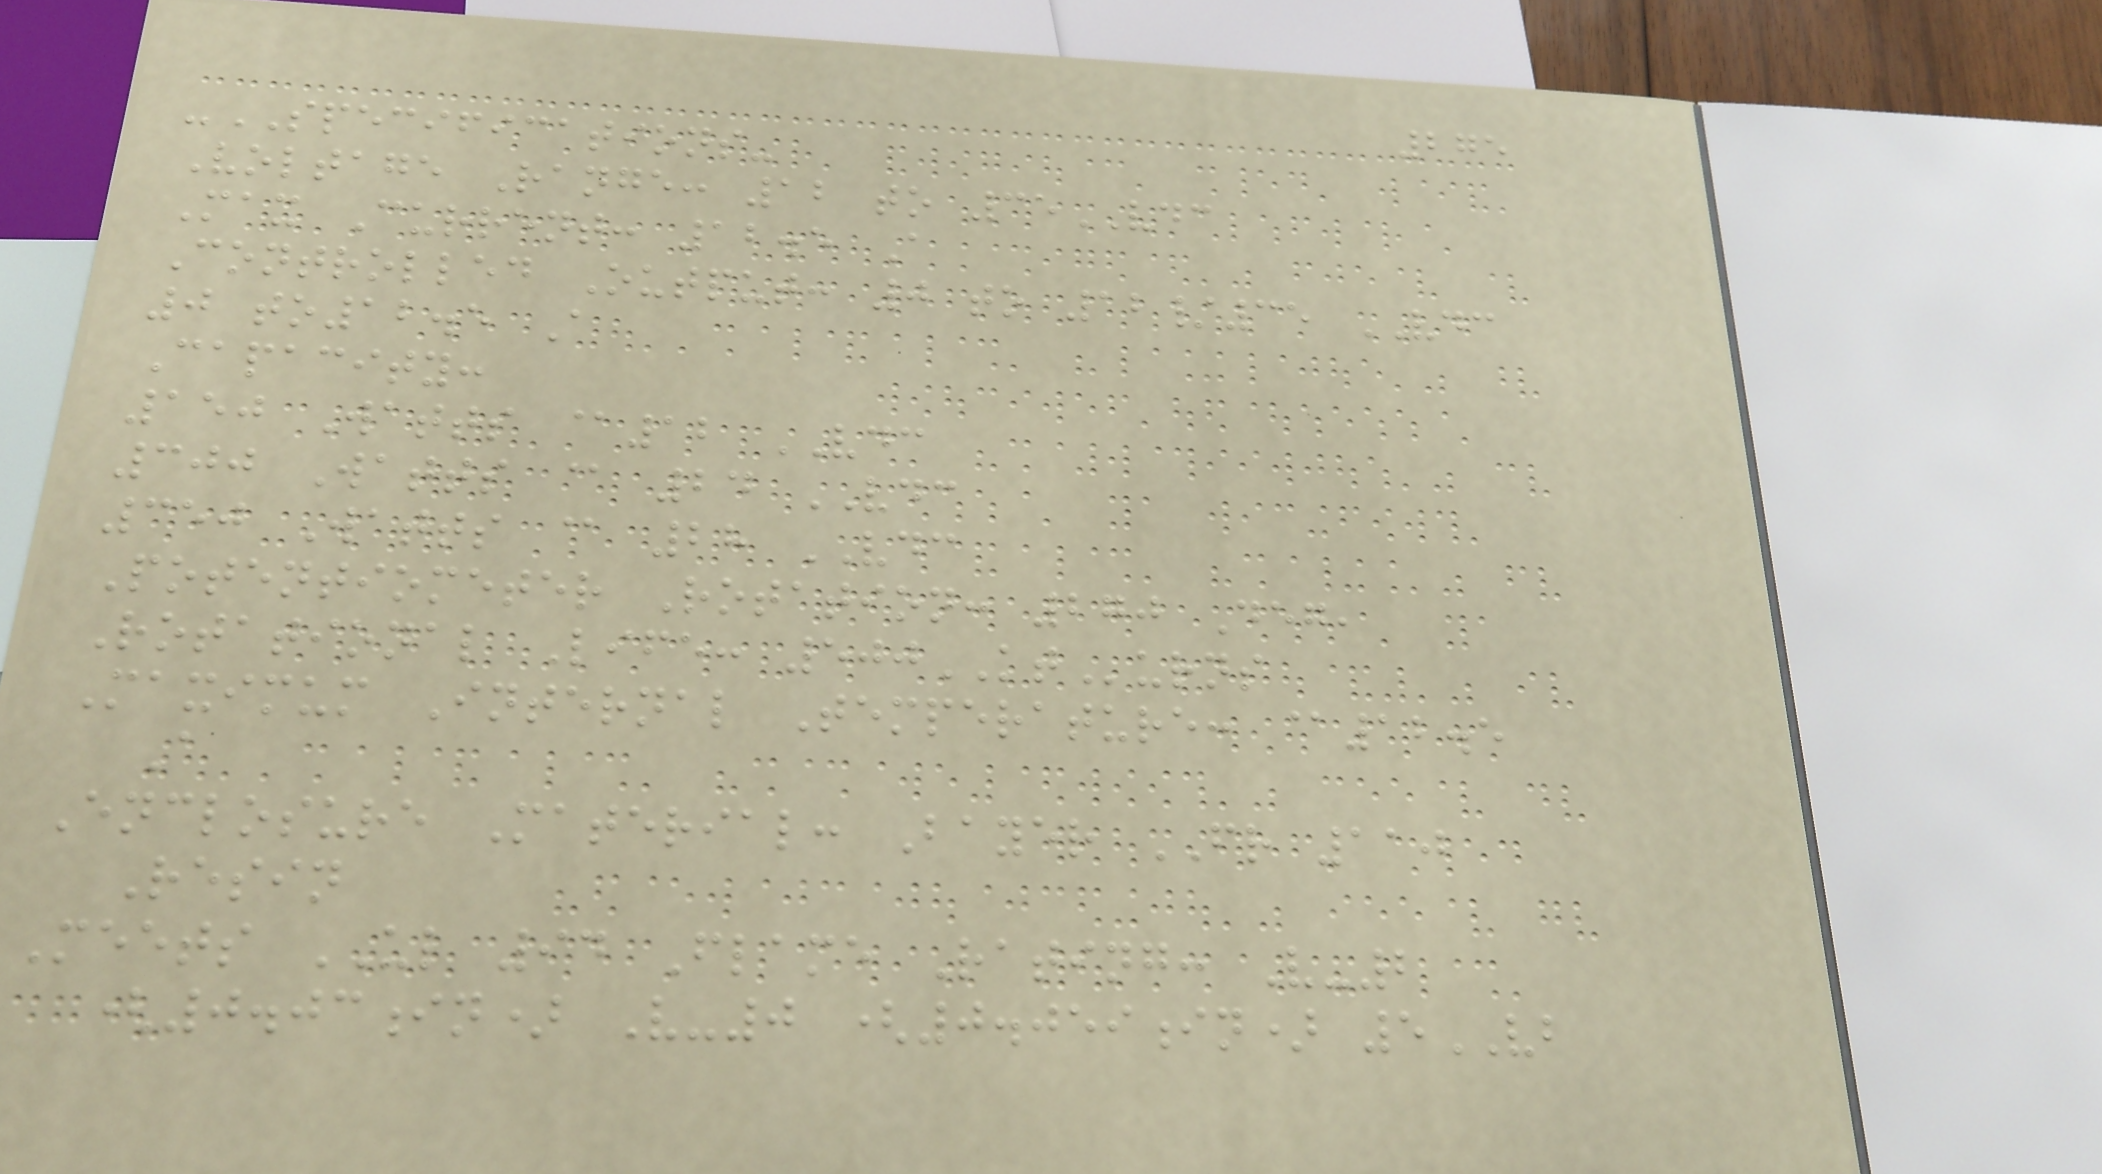275
-SPECIFICATIONS-
Voltage Range: 12 to 35VDC
Max Current: 12.5 A
Controlled Output: 0 to 12/35 VDC
0 to12.5 A
Capacity:
150 Watts @12 VDC
300 Watts @ 24 VDC
350 Watts @ 28 VDC
Potentiometer Rotation: 270 Deg,
Rotational Life: 500KTurns
Maximum Internal Temperature: @12.5
A
Enclosure Material: Bayer FR 110
Resin
Meets UL 94 Flame Rating: V-2
(0.03in) V-0 (0.059in) 5VB
